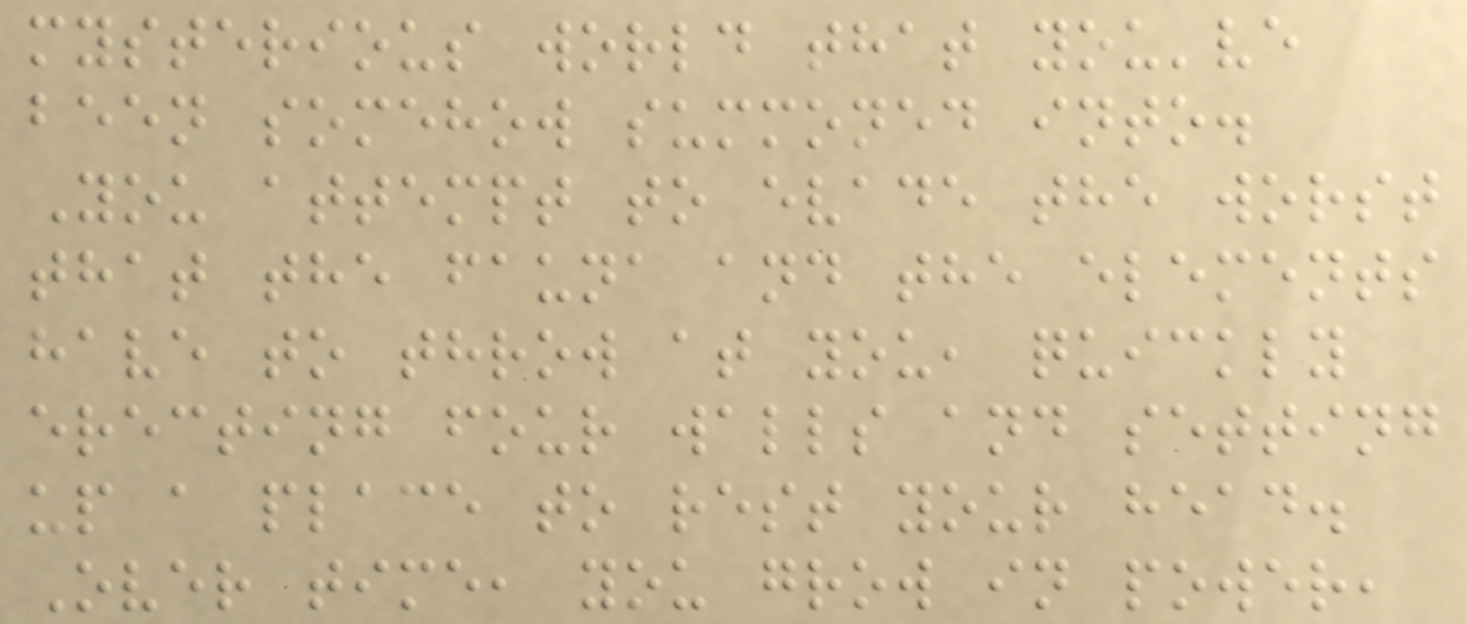mysterious world that you've
been somehow summoned into.
You attempt to evade the worst
that the fauna and the elements
have to throw at you, quickly
erecting four walls and setting
up a place to rest your head.
Over time, you grow in power,
